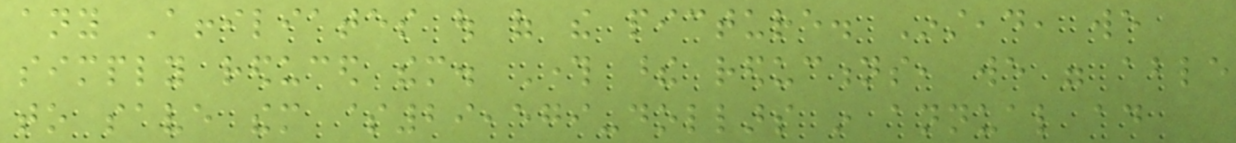any Affiliates out of the picture. Instead, we
simply reduced them. Through these reductions, we were able
to save them $29,579-dollars in annual ad
